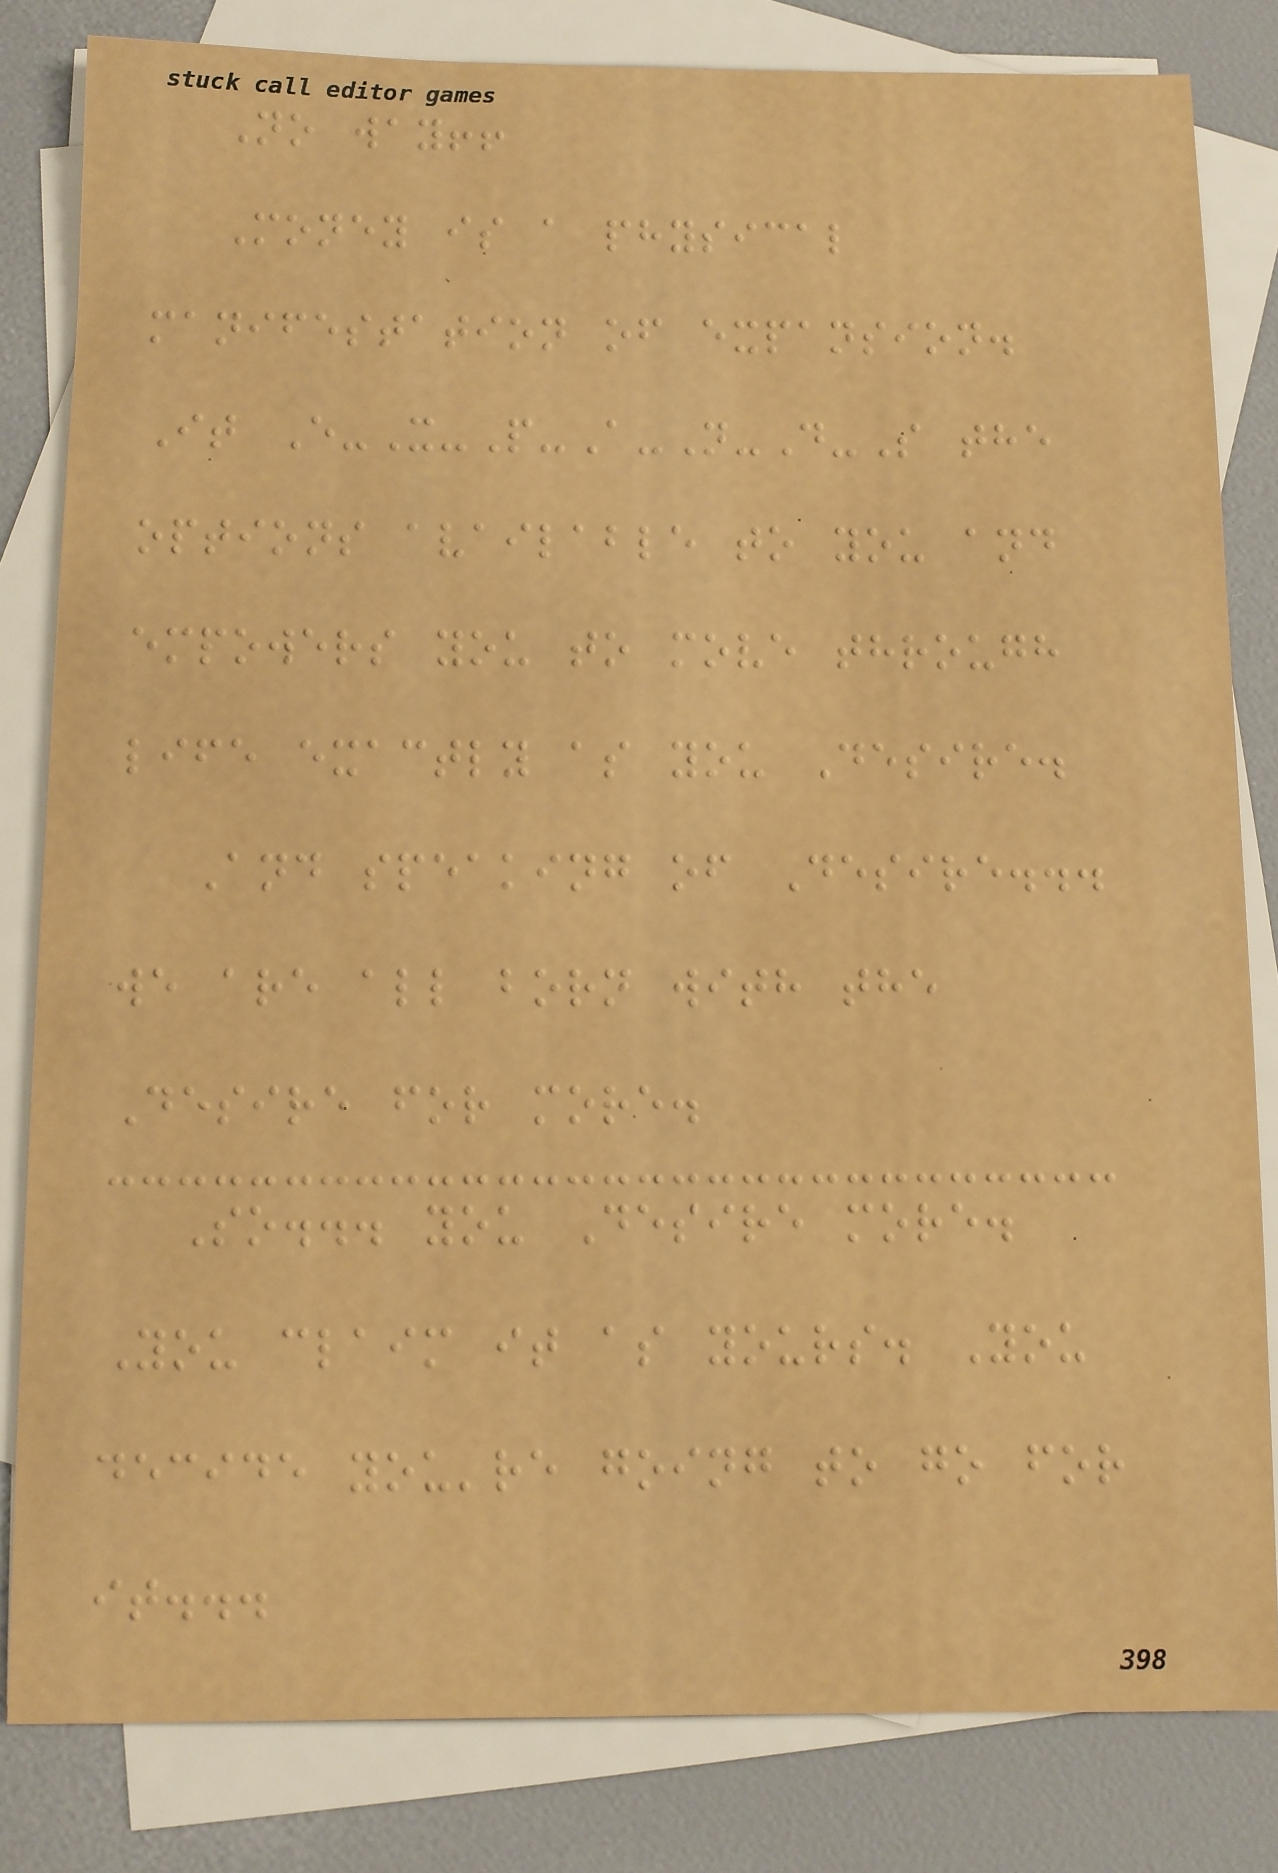No way!!
Money is a physical
manifestation of expansion.
It E-X-P-A-N-D-S the
options available to you and
empowers you to move through
life exactly as you Desire.
And speaking of Desire...
we are all born with the
Desire for more.
So... you Desire more.
You claim it as yours. You
decide you're going to go for
it...
